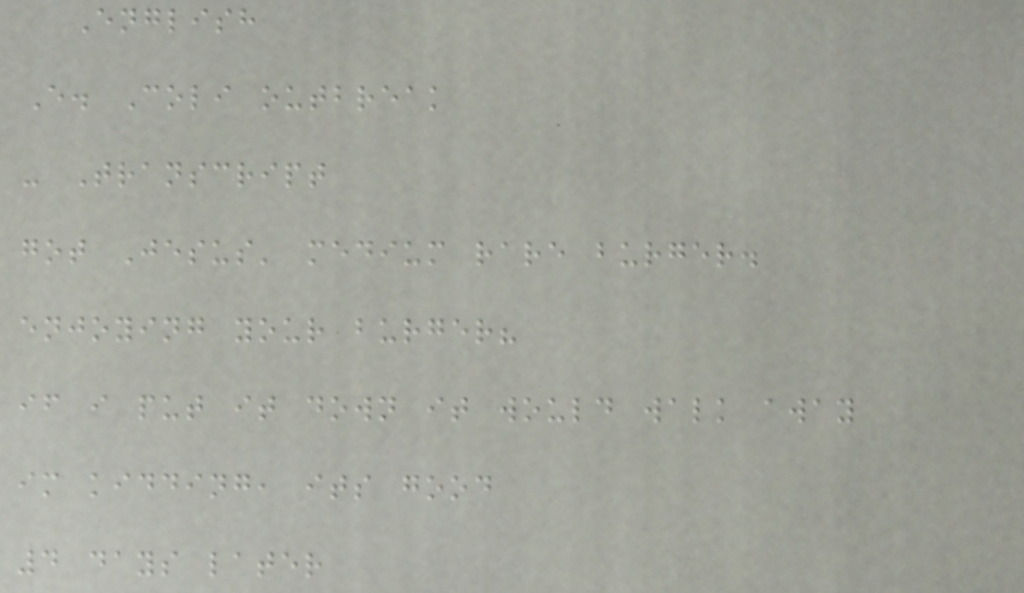English
E. Coli outbreak
- Transcript
got Jesus' medium rare burger.
enjoying your burger?
if i put it down it would walk away
im kidding, its good
4 days later
